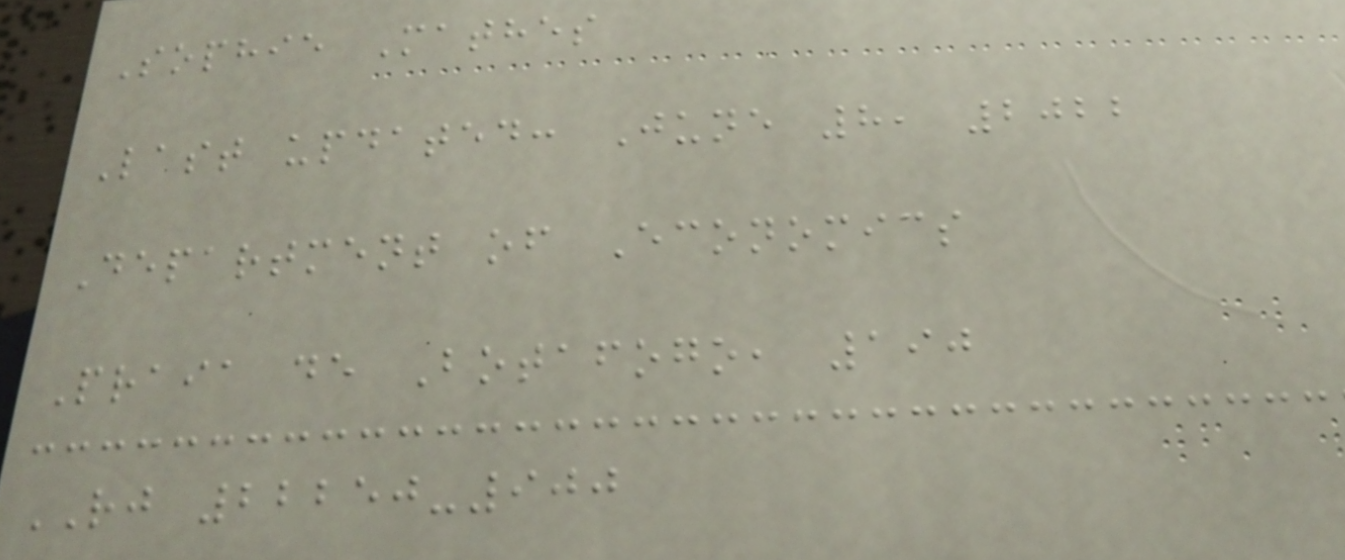Sophie Mathes
Last updated: June 8, 2022
Department of Economics
Praia de Botafogo, 190
RJ 22250-900
